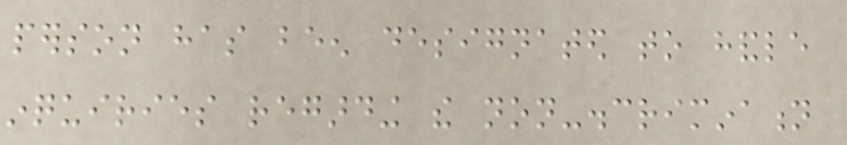person has been designated to handle
inquiries regarding the non-discrimination
